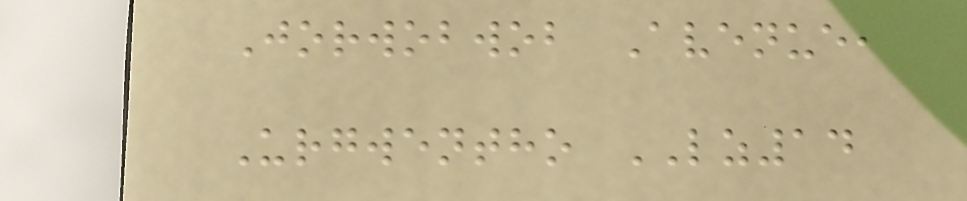Jorwobwob Avenue,
Urgwentho LZ14
